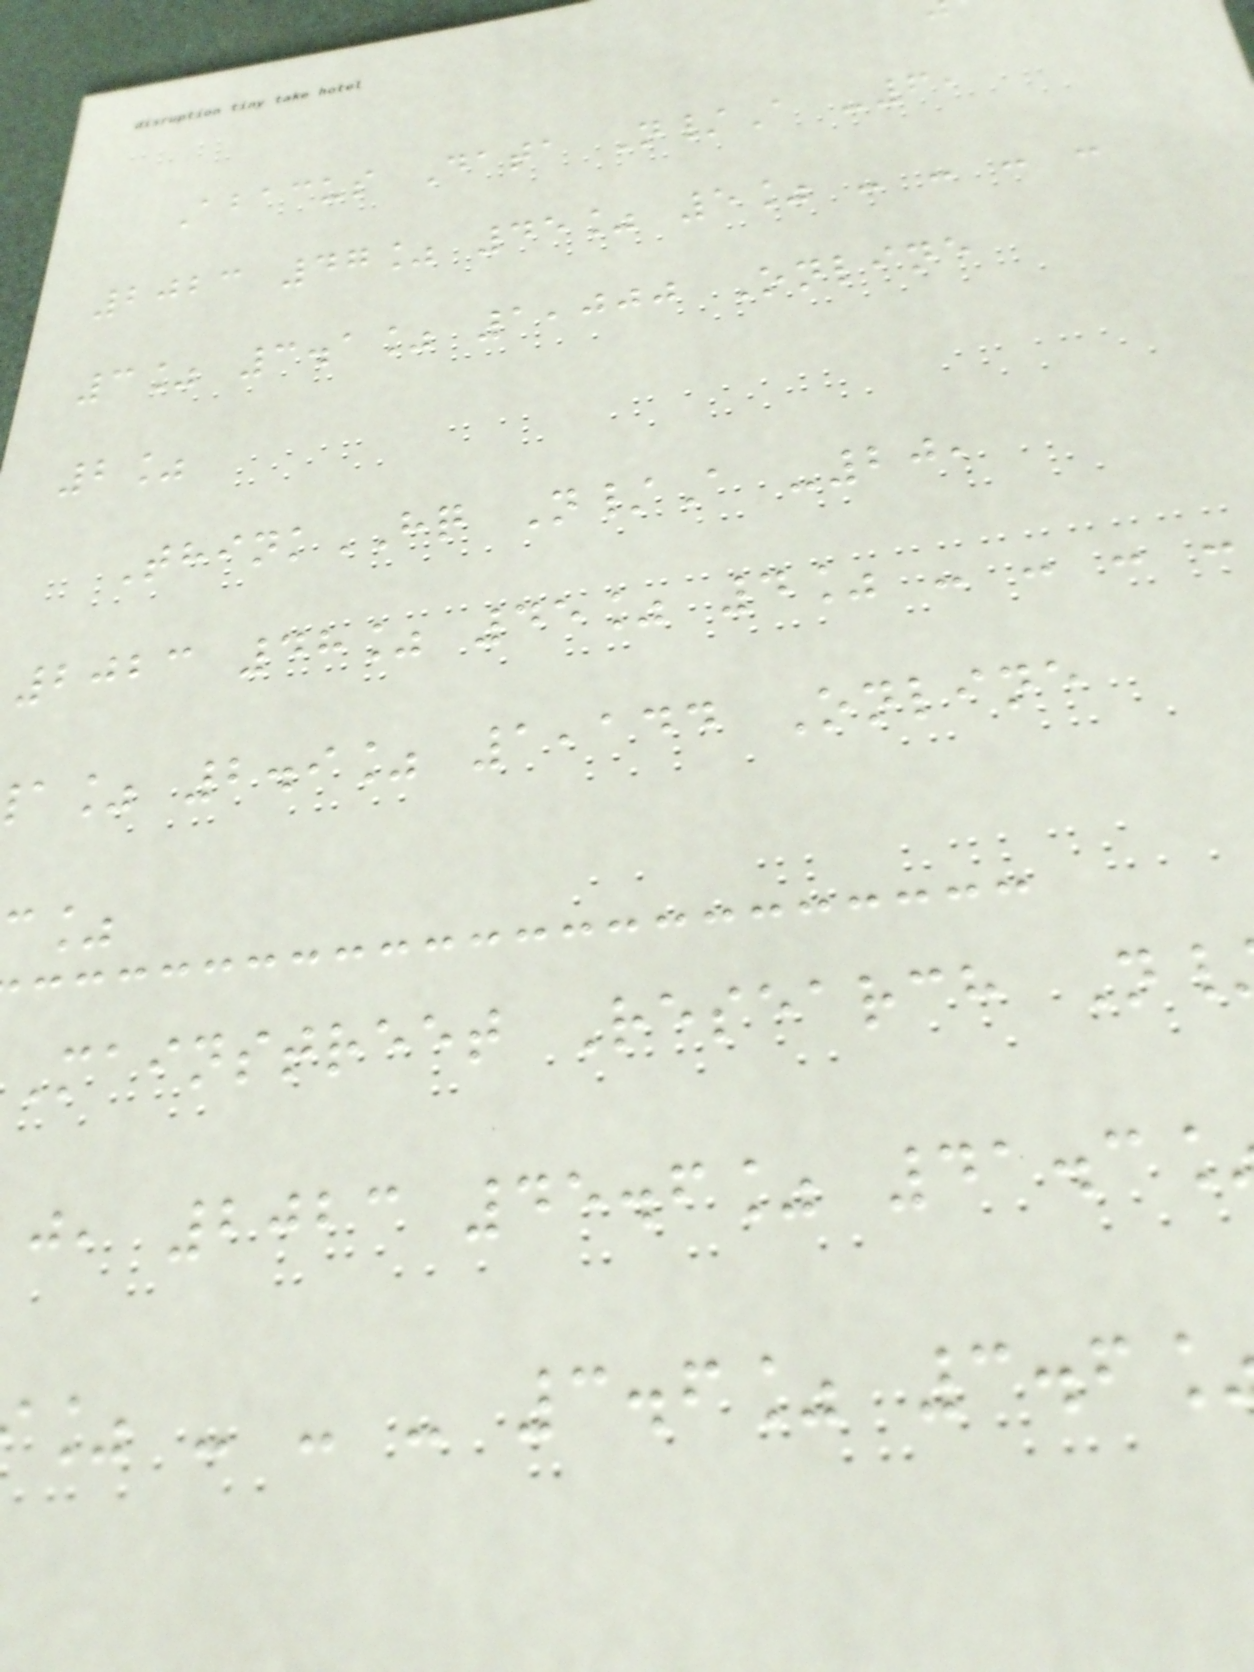Abacus Data N/A -6,
2023 47% 45% 5% - - - -
3% 3.1% 1,000 Online
2%
ThinkHQ N/A -20,
2023 48% 45% 4% - - - -
a% 2.9% 1,144 Online
Mainstreet Research N
j, 2023 45.6% 41.3
% - - - 3.6% 3.6
